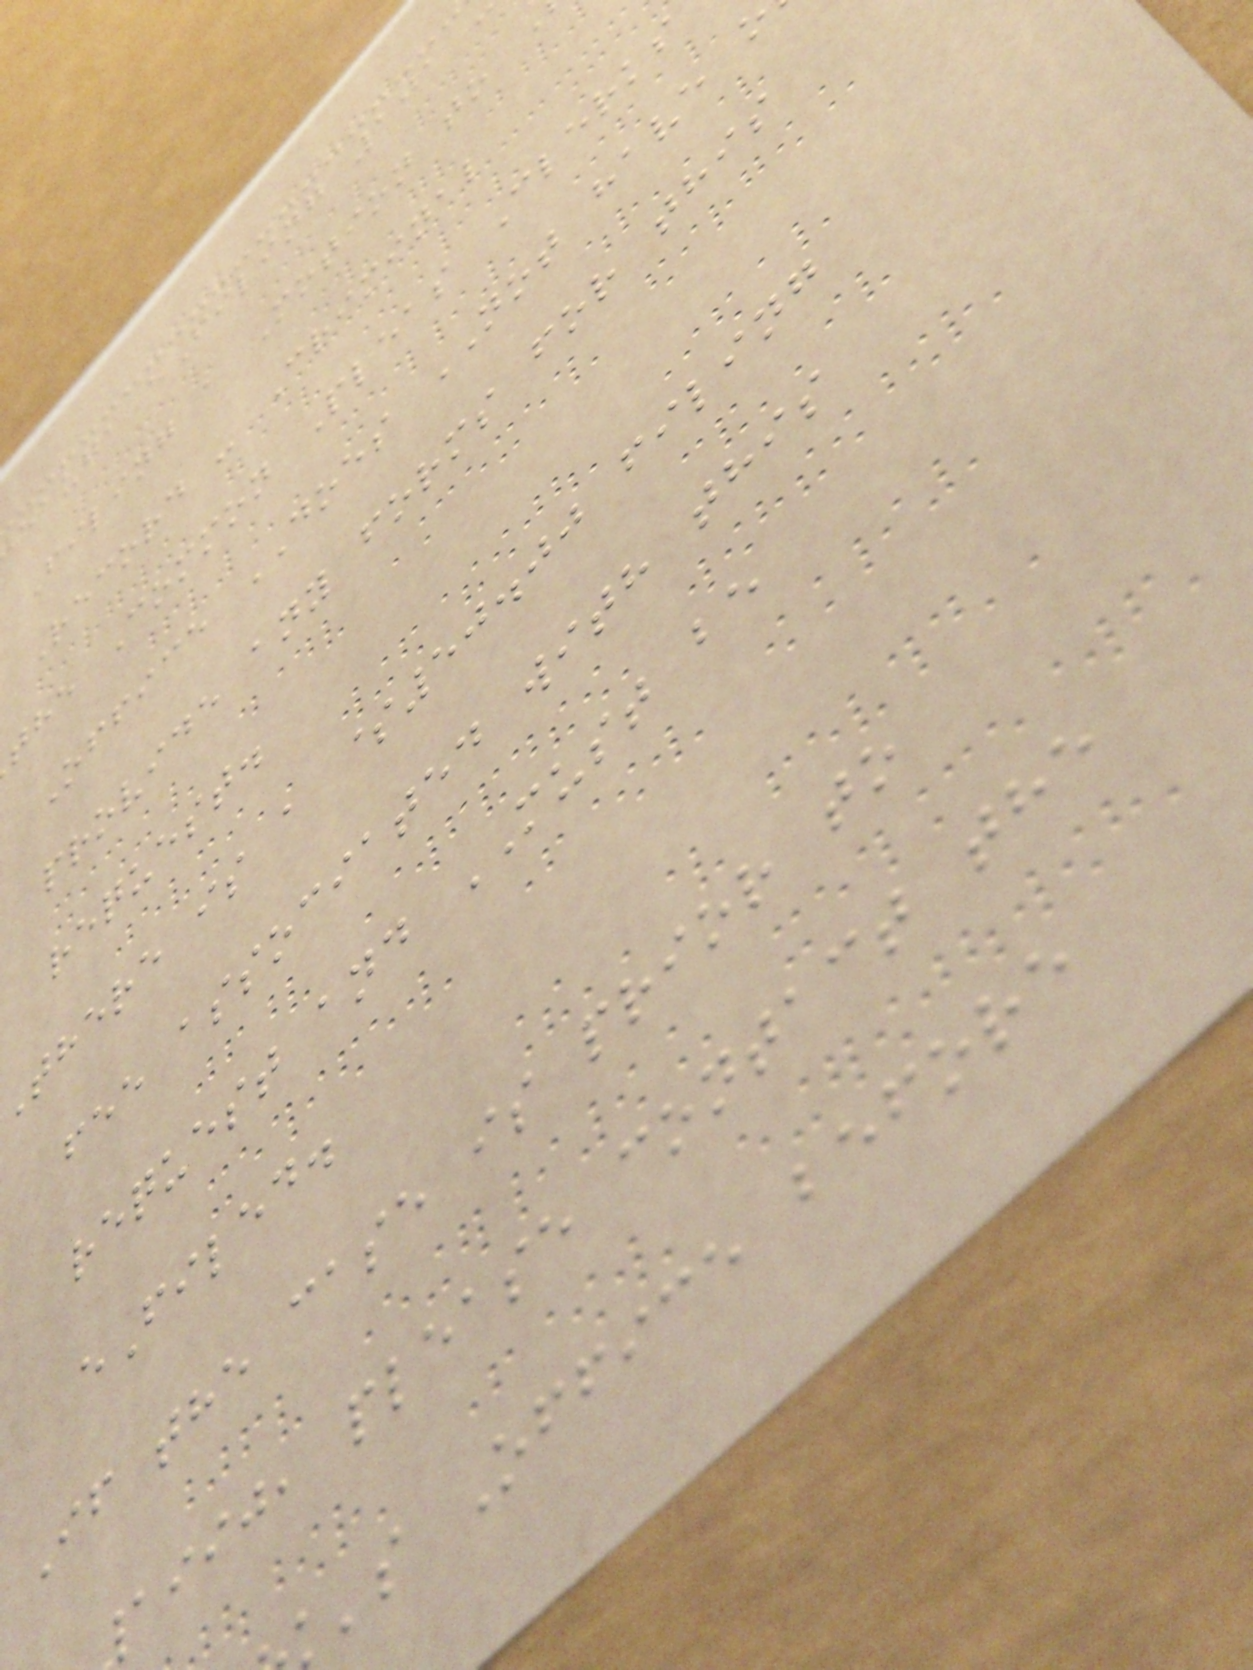eauga eFiling 101
Filing a Motion to
Record - Criminal
the Common Pleas Clerks
Office DOES NOT have o
provide any forms for this
request.
There is a $50.00 filing
fee associated with this
request and MUST be
eFiled.
If the case is prior to
aiij, please contact the
k's Office before
